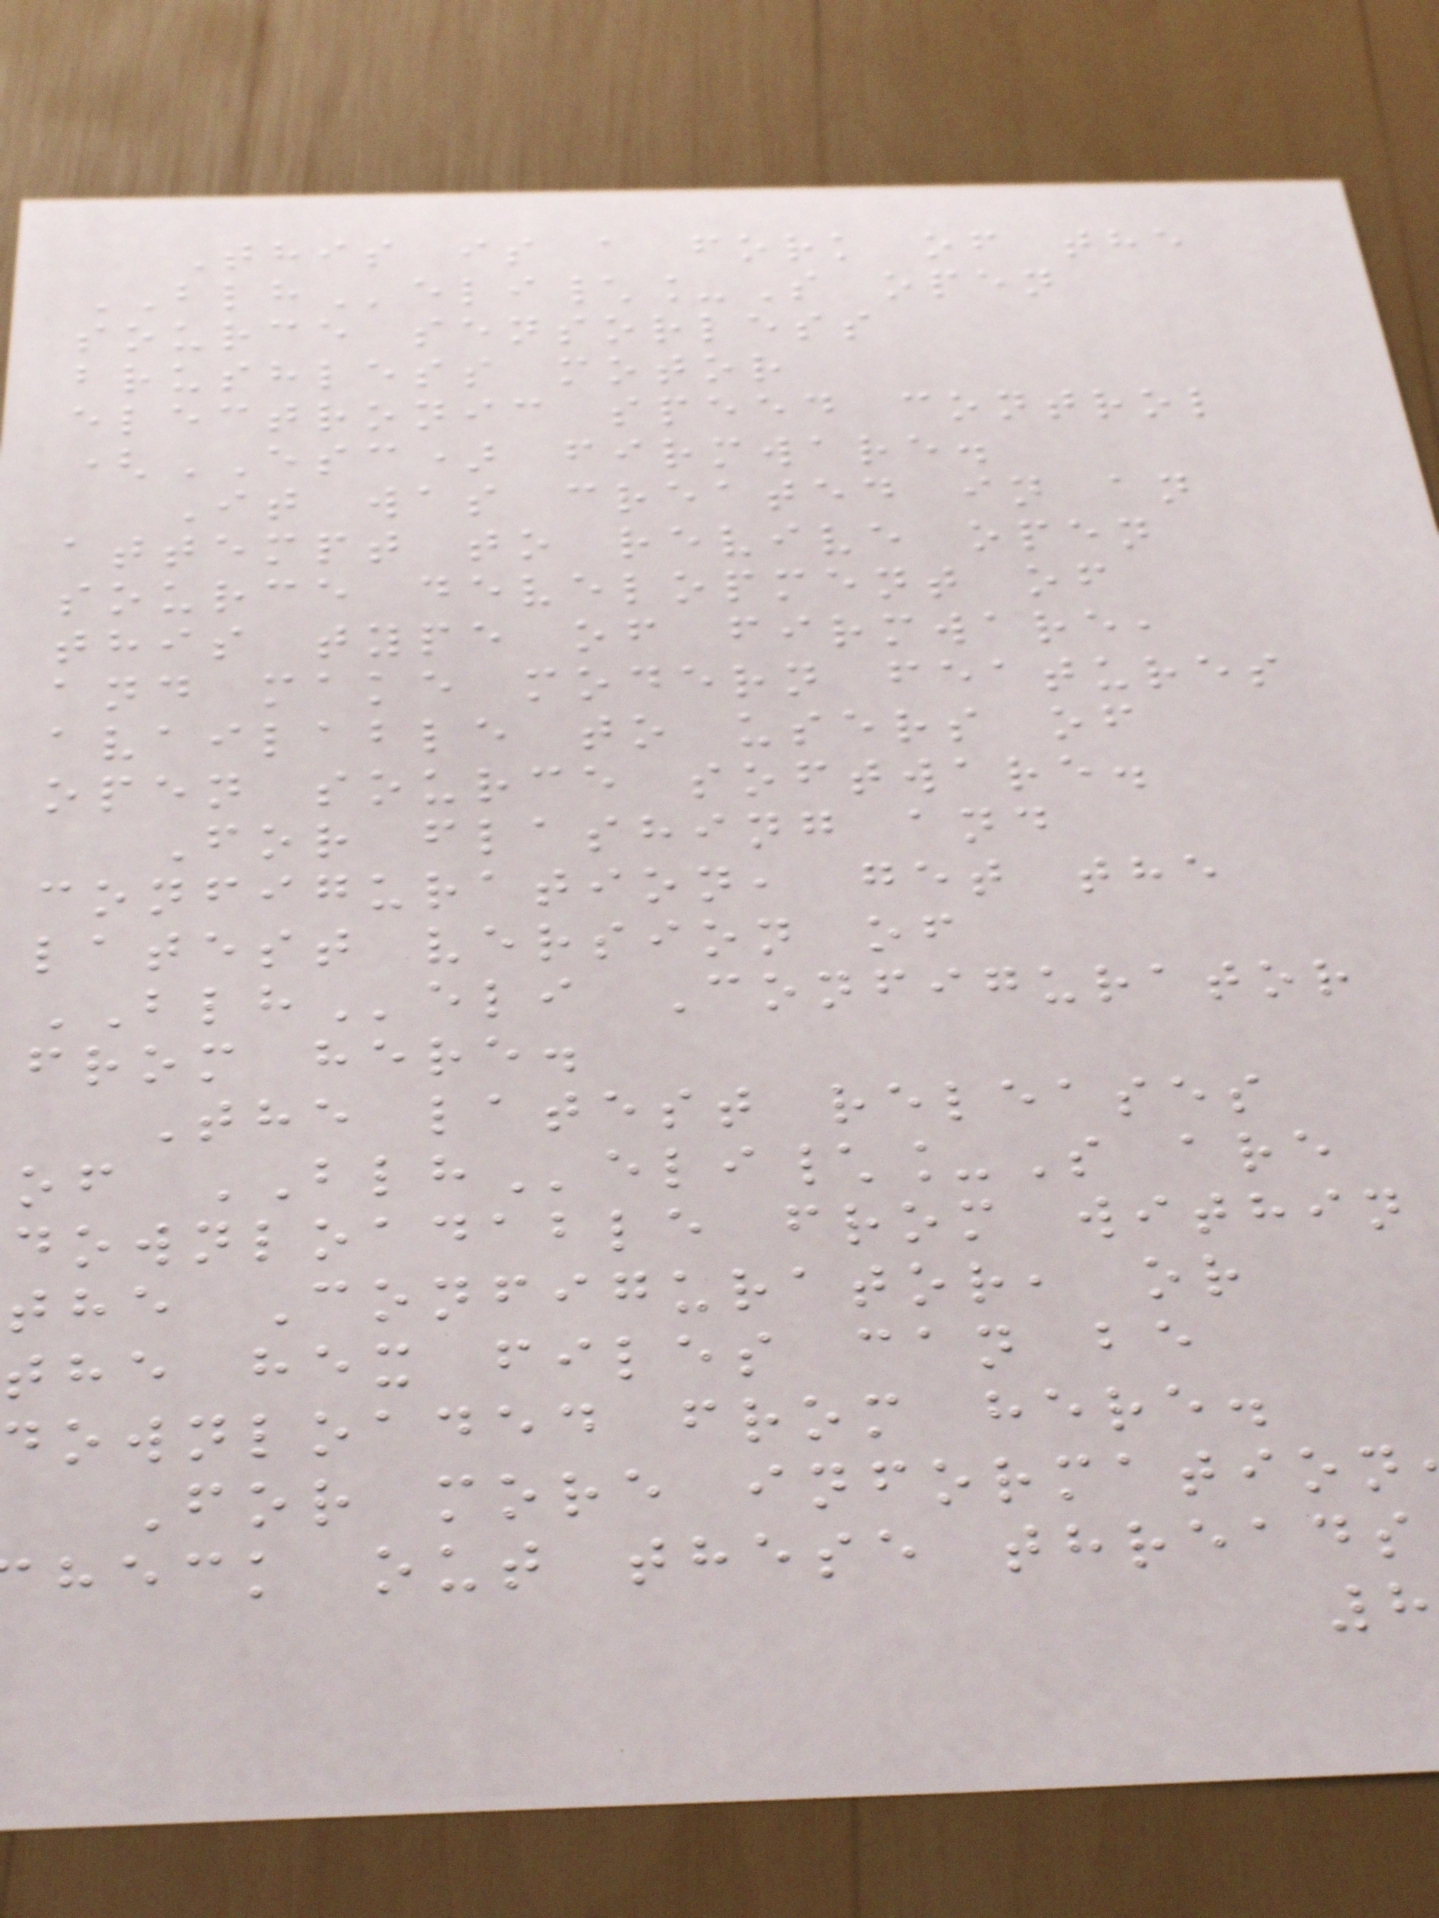This is a fork of the
BLHeli\_S open
source sensorless
brushless motor
electronic speed control
(ESC) firmware.
It was created in an
attempt to revive open
source development of
this type of firmware,
and make modern features
available to users of
open source software.
For flashing and
configuration, get the
latest version of
BLHeli Configurator
from here.
The latest releases
of BLHeli\_S are
downloadable from within
the Configurator, or
the hex files can be
ownloaded from here.
For more information
heck out these threads
